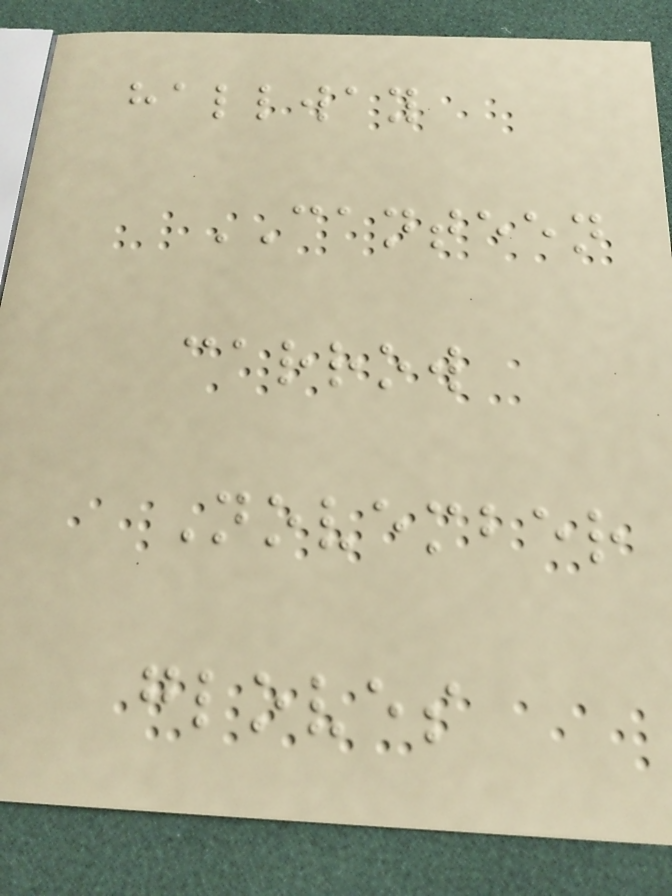hallway
CANTEEN
carrow
November
gloves
